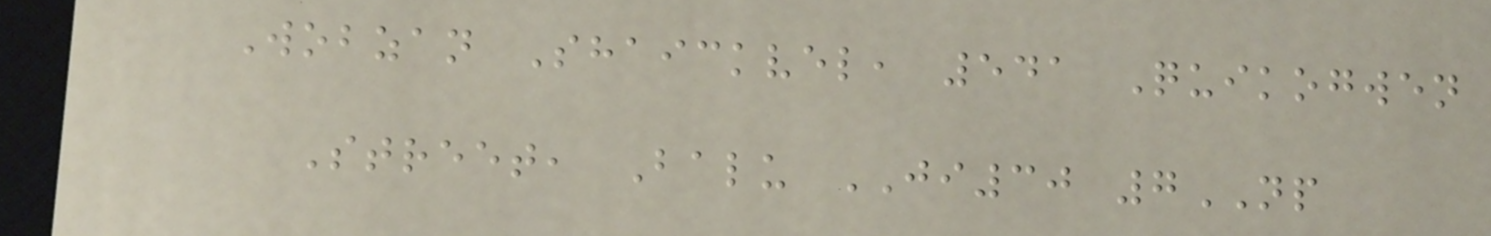Wobzan Shaickvel, 541 Quikogwen
Street, Balu JI30 7NP
